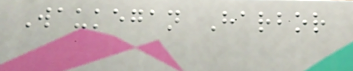Waukegan Harbor
